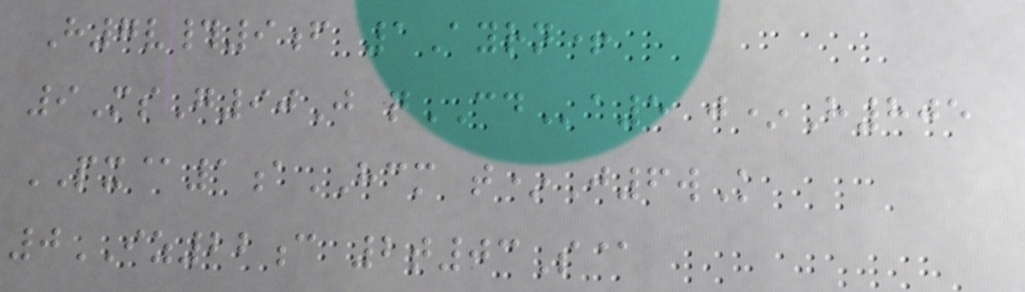H7v#9f 1Ayrn+
9MsG90J qCDa5 j*H805
PX@1aHCM t*J6wK
0IZ22c 2t03S@
